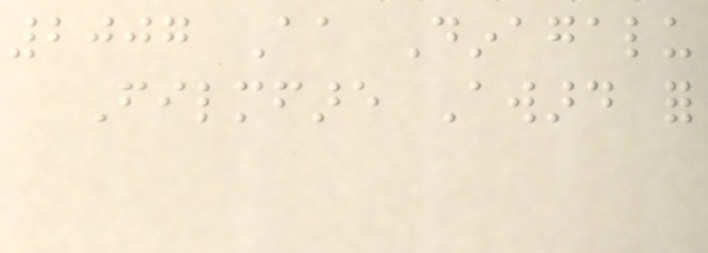2007 Aa Dinagalu
Filmfare Award for
